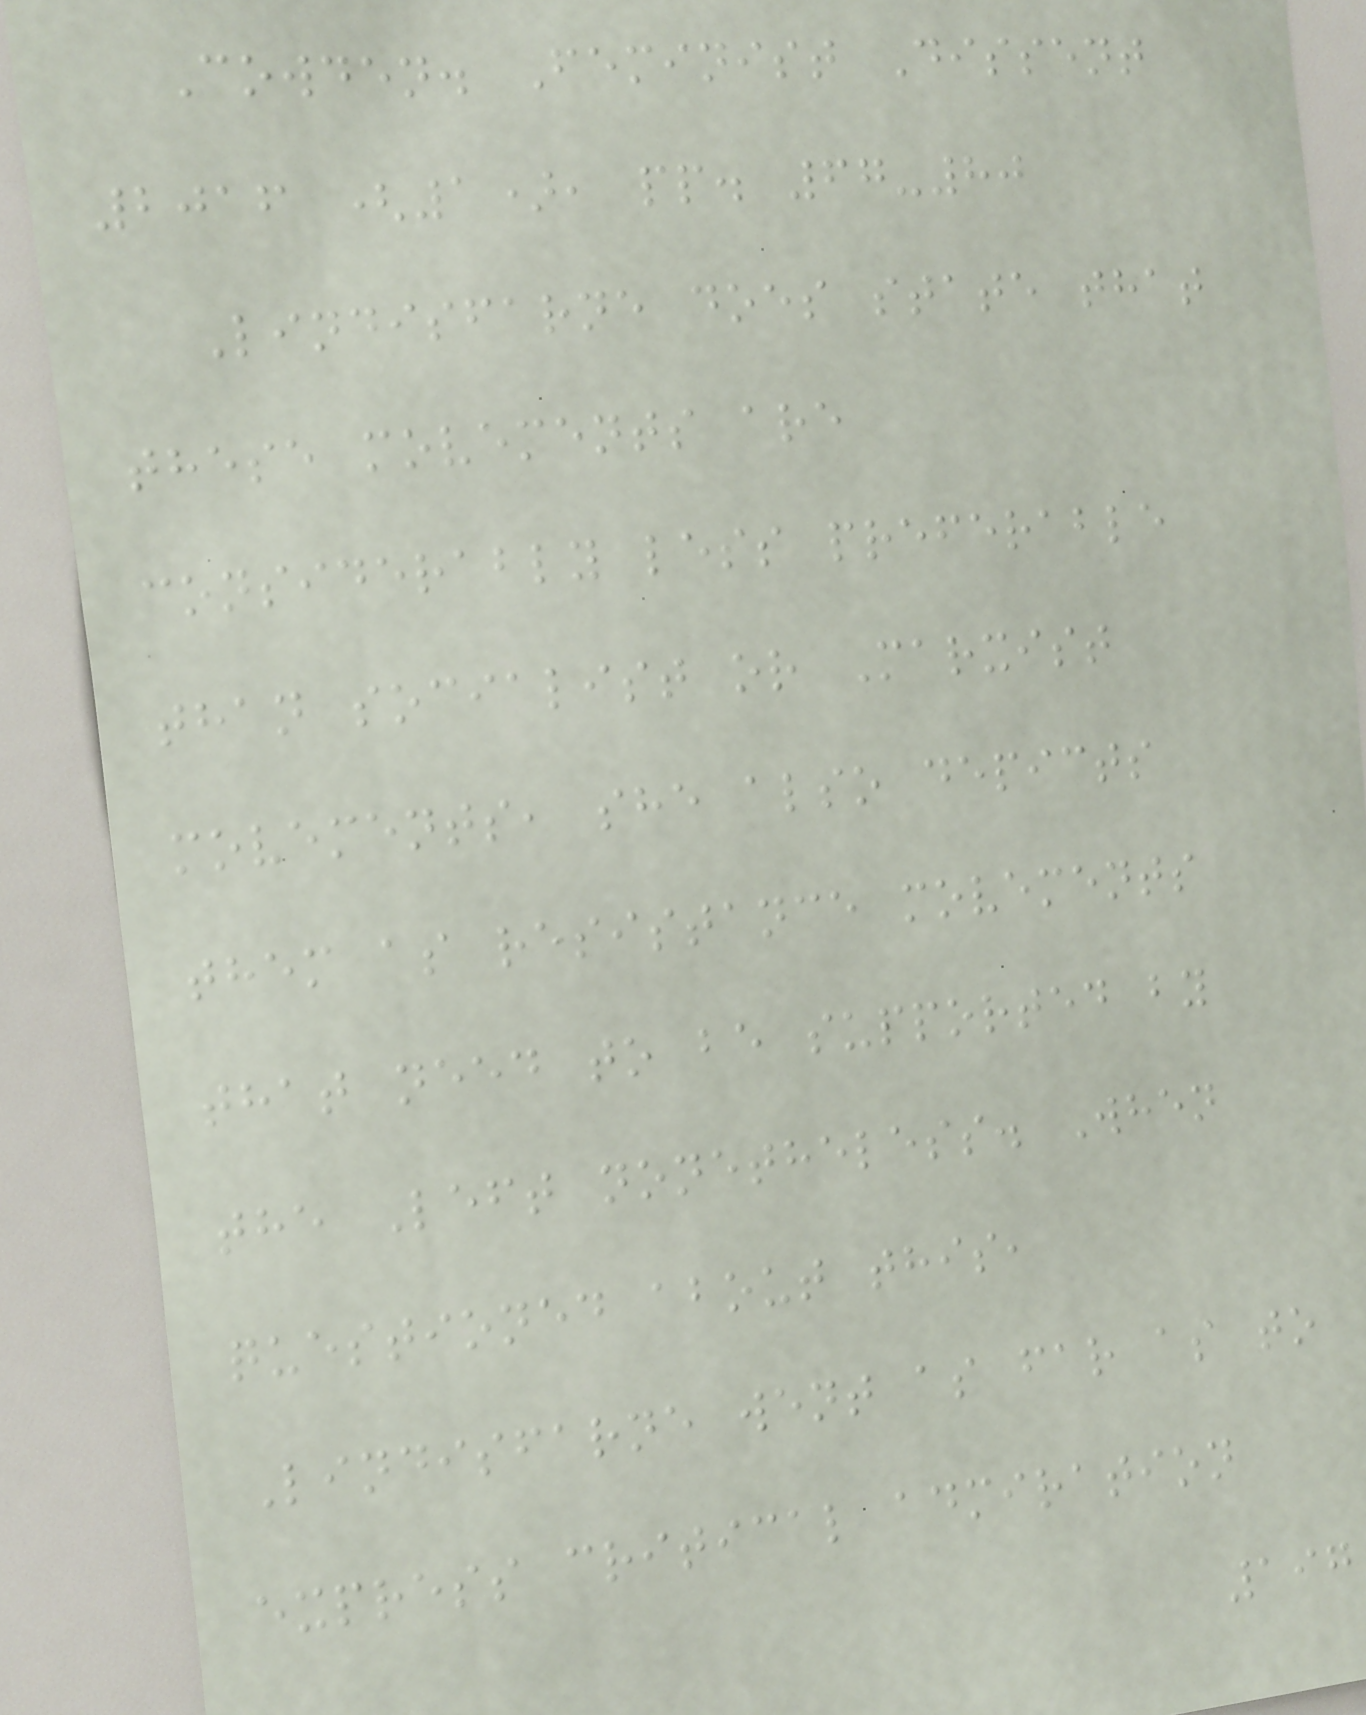Cowden. Feminist Dissent
2016 (1), pp. 67-80
Lindisfarne does state that
these movements are
considerably less preferable
than socialist or Marxist
movements, she also depicts
them as resistance movements
that need to be supported by
the Left nonetheless. When
questioned about this,
Lindisfarne went as far as to
express critical admiration
197
